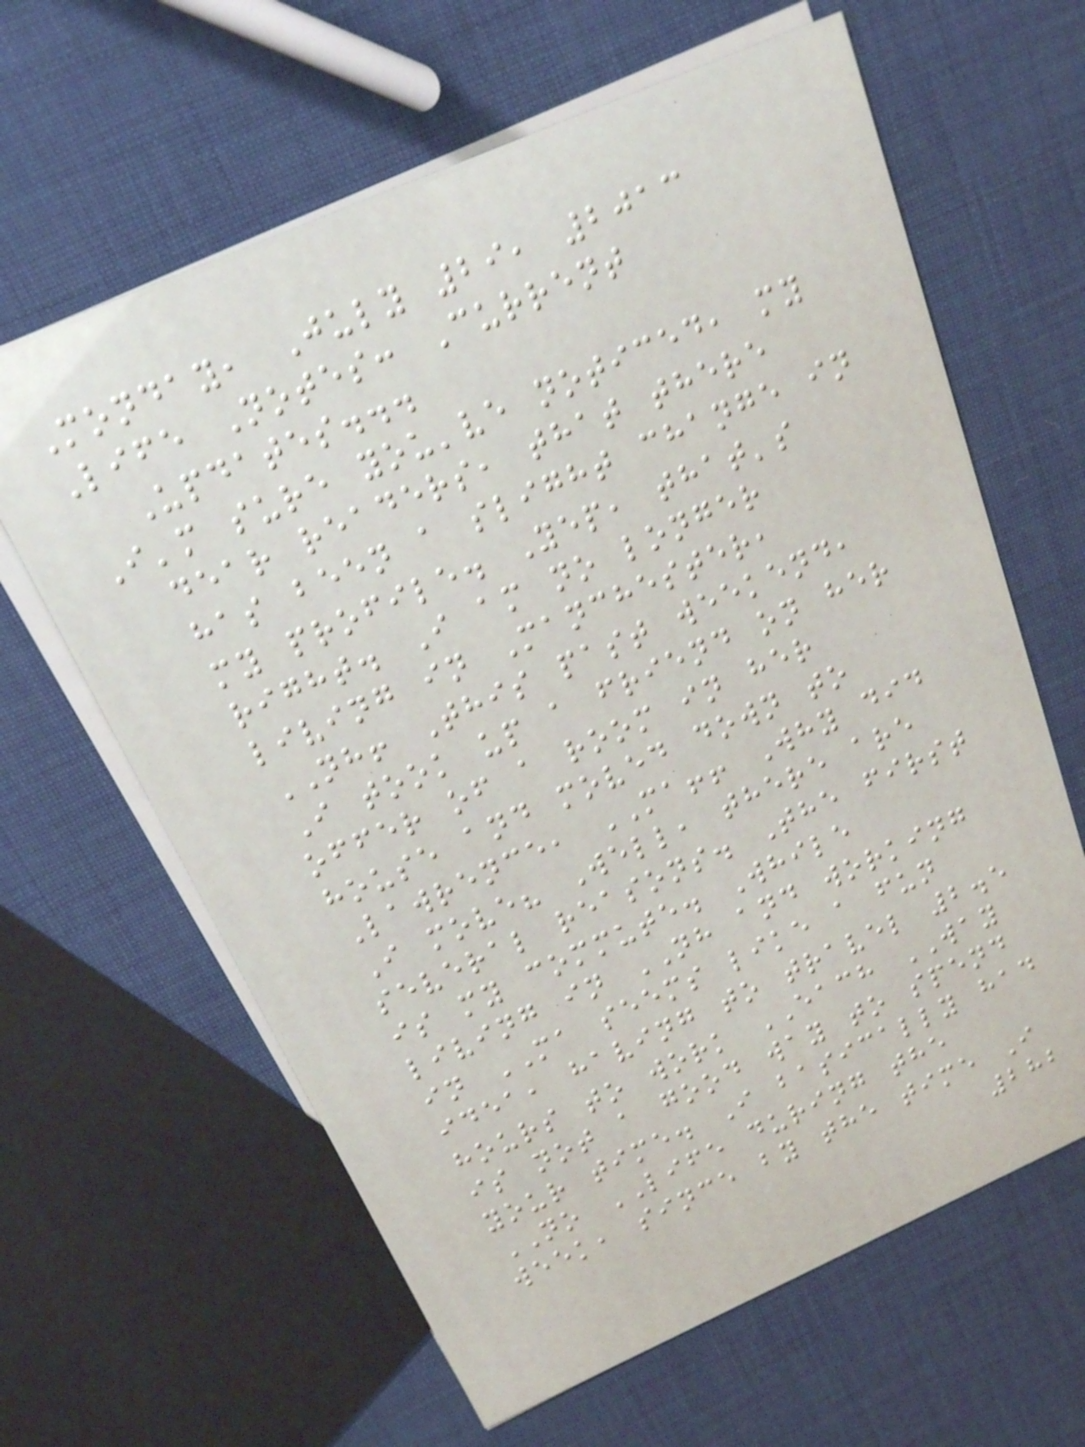Monday, July 29, 2013
Life Notes: Current
Updates...
I'm sure you've noticed, my
dear readers, that there
has been a slight change in
my profile. Yep, that's
right. I am no longer
living in Manchester,
NH! This past weekend,
I took up a friend on her
offer of a room in her
house and moved down to
Lawrence, MA!! Why did
I move? Well, there are
several reasons. The first
is my commute. While
living in NH and working
in MA seems like a fun
idea, having to travel 2.5
hours to work EACH WAY
is not a good way to spend
your time. I basically had
NO LIFE during the
week, since by the time I
282
